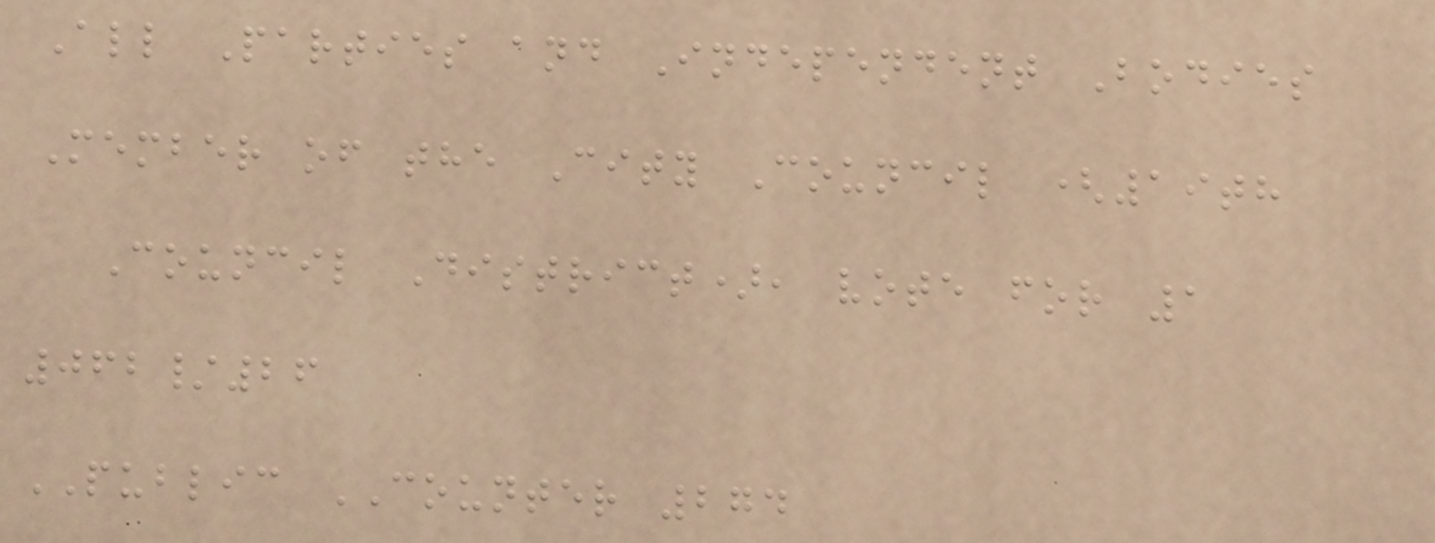All Parties and Independent Bodies
Member of the City Council (19th
Council District), vote for 1
062/26
PUBLIC COUNTER 274
